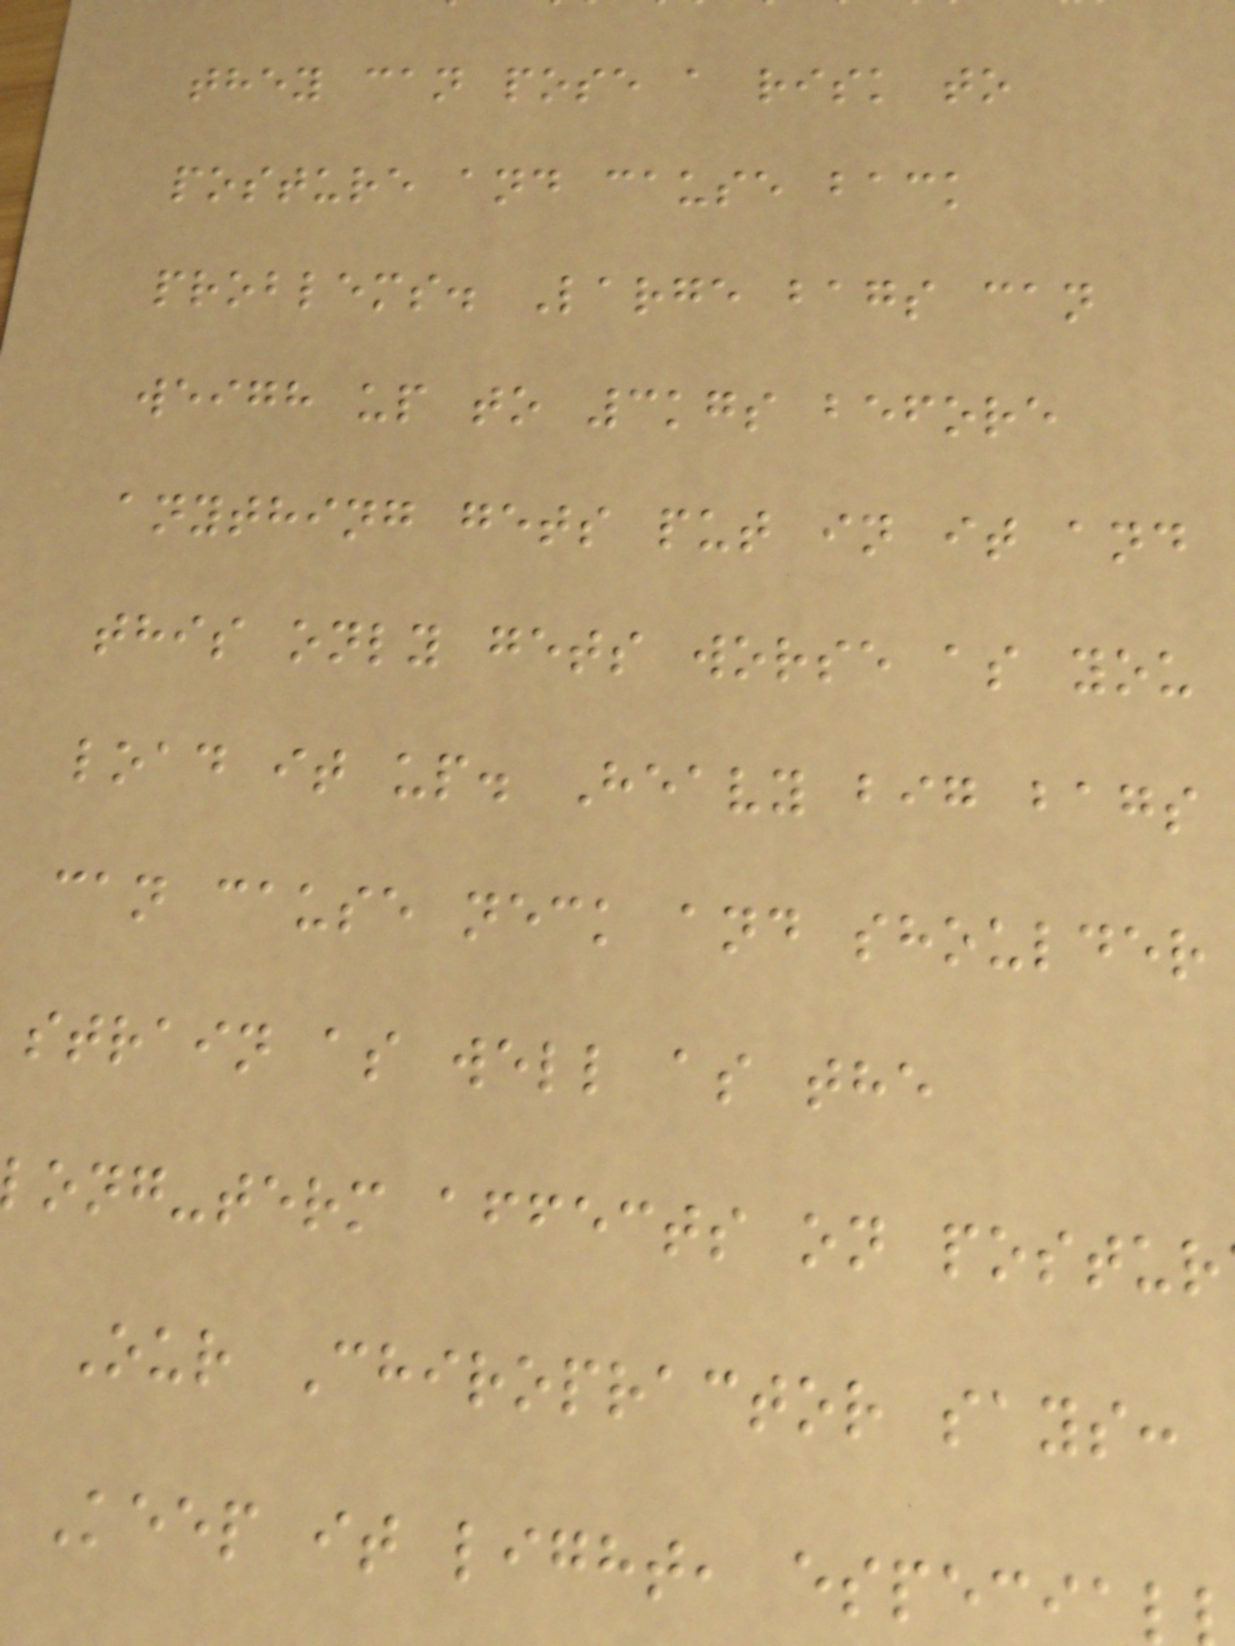they can pose a risk to
posture and cause back
problems. Large bags can
weigh up to 3kgs before
anything gets put in it and
this only gets worse as you
load it up. Heavy big bags
can cause neck and shoulder
strain as well as the
ong-term affects on postur
Our Chiropractor says:
Keep it light, especia
